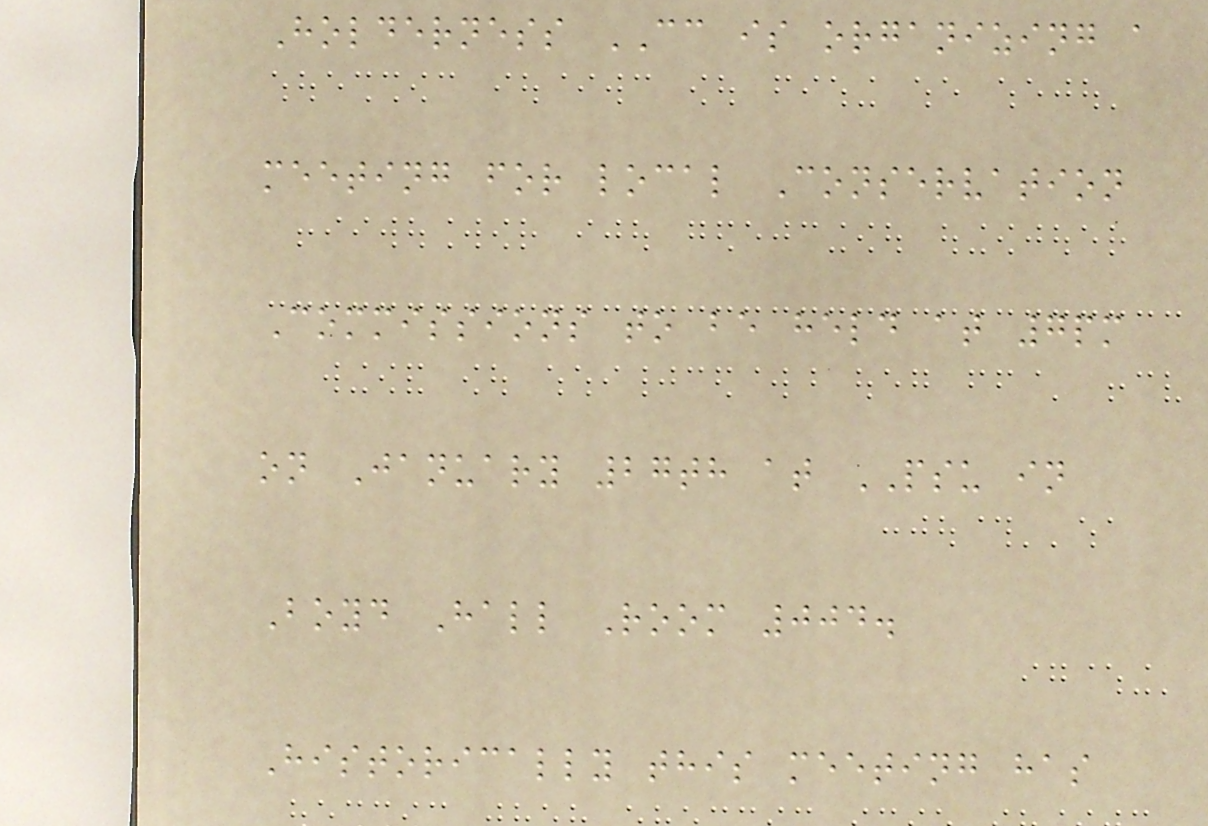Holderness CC is organizing a
meeting for local Conservation
Commissions to be held at 7pm
on January 27th at PSU in
Boyd Hall Room 004.
Historically this meeting has
